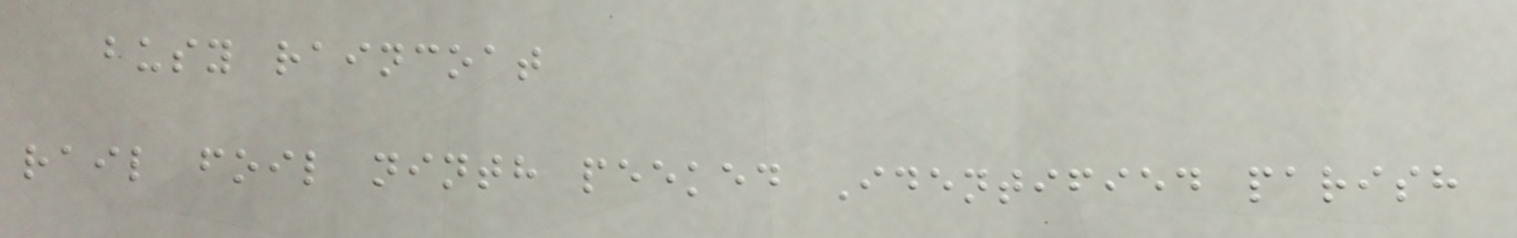busy raincoat
rail foil ninth peeked Identified parish
